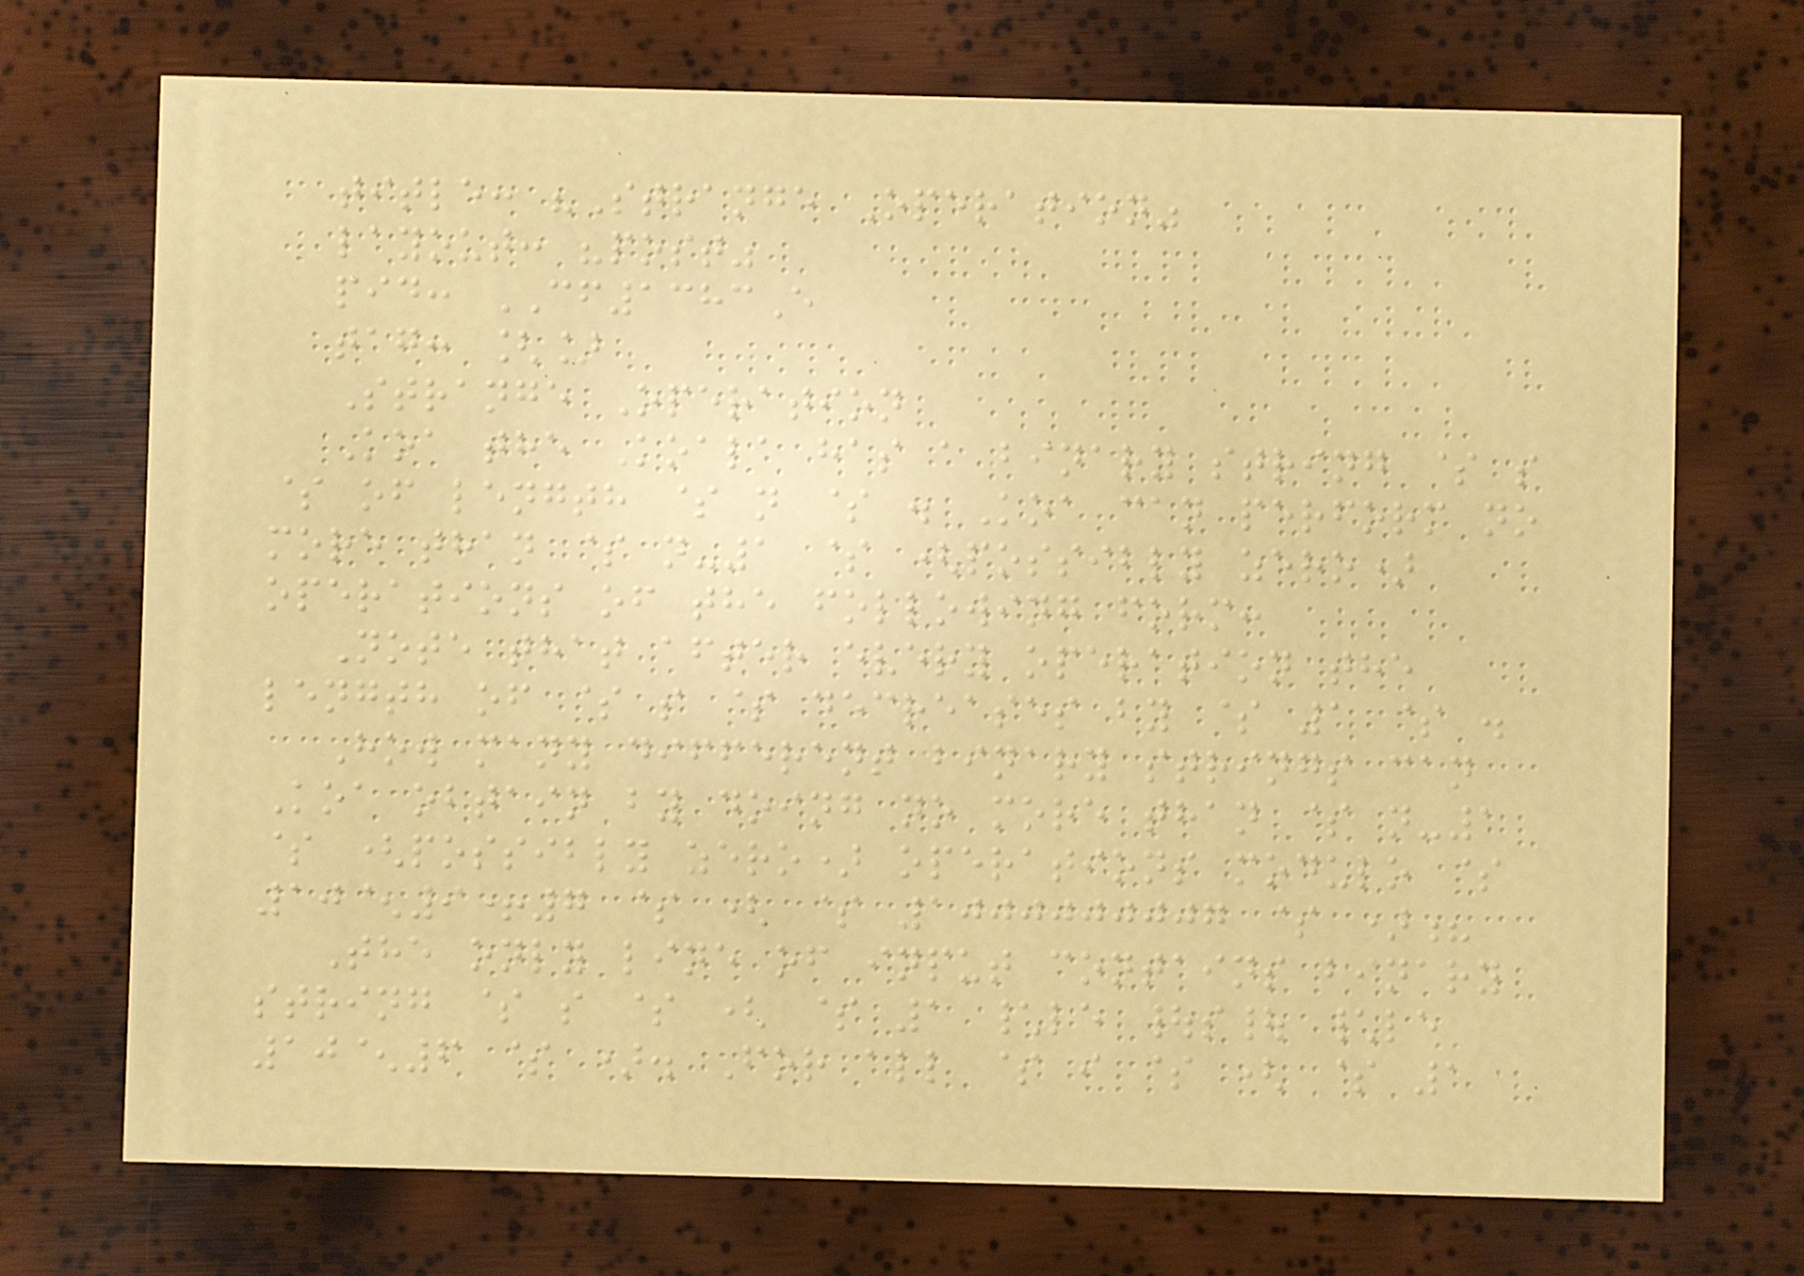title: "Strange Operation"
layout: "post"
pid: CF1383E
tag: []
Strange Operation
Koa the Koala has a binary string $ s
$ of length $ n $ . Koa can perform no
more than $ n-1 $ (possibly zero)
operations of the following form:
Note that after every operation the
length of $ s $ decreases by $ 1 $ .
How many different binary strings can
Koa obtain by doing no more than $ n-1
$ (possibly zero) operations modulo $
10^9+7 $ ( $ 1000000007 $ )?
The only line of input contains binary
string $ s $ ( $ 1 \le |s| \le
10^6 $ ). For all $ i $ ( $ 1
